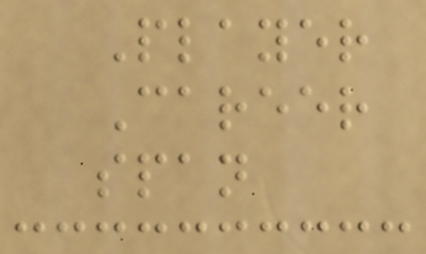Player
Career
span
